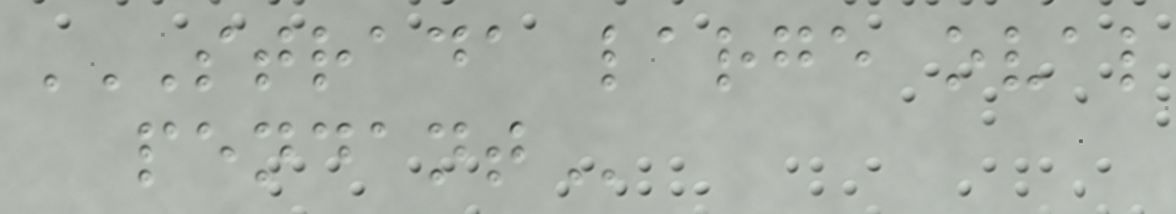STRADA LARGE OVAL
PENDANT
